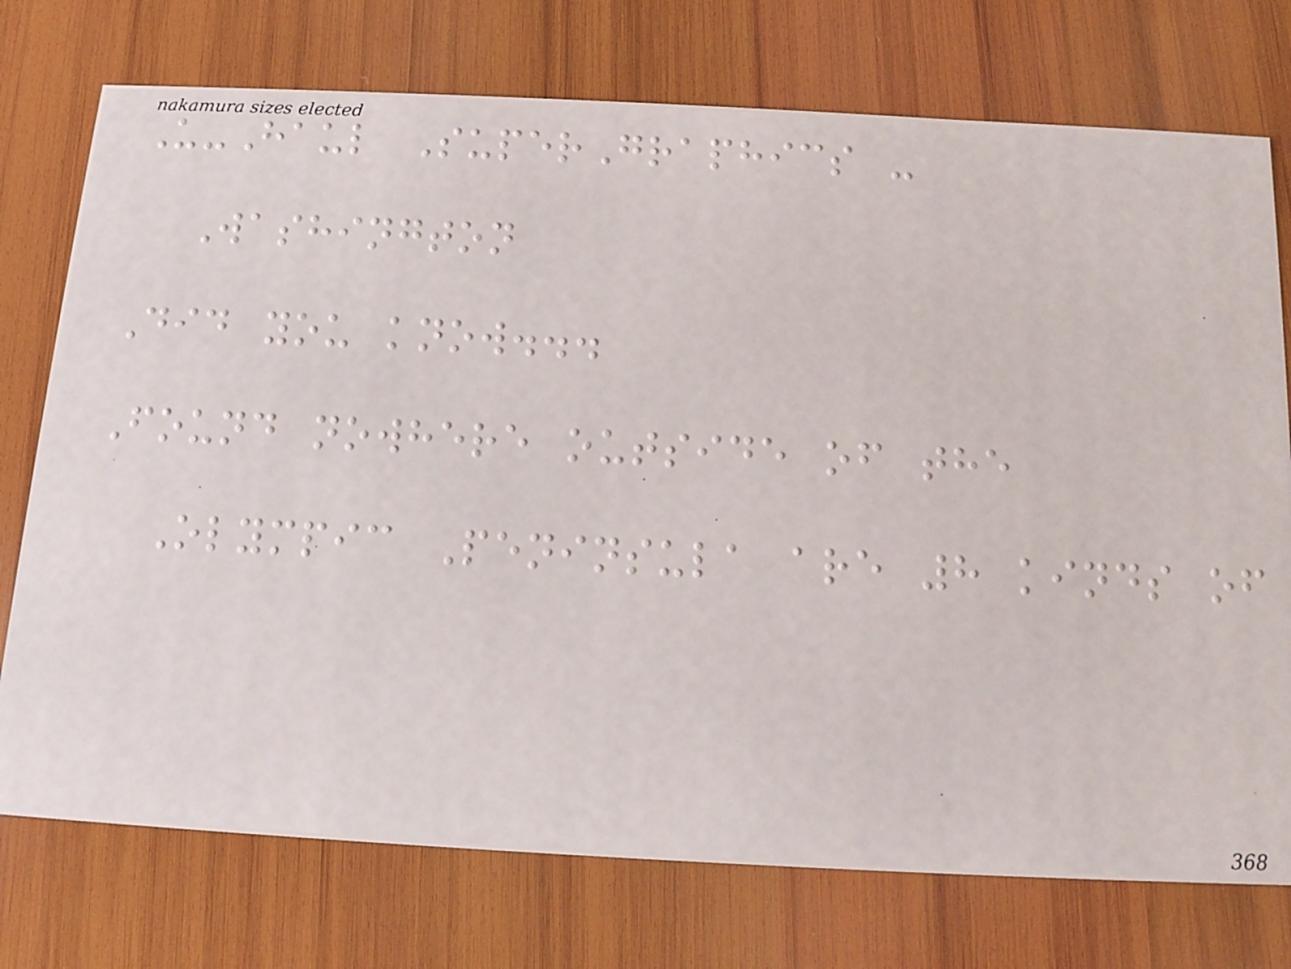U-Haul SuperGraphics -
Washington
Did you know...
Found nowhere outside of the
Olympic Peninsula are 8 kinds of
